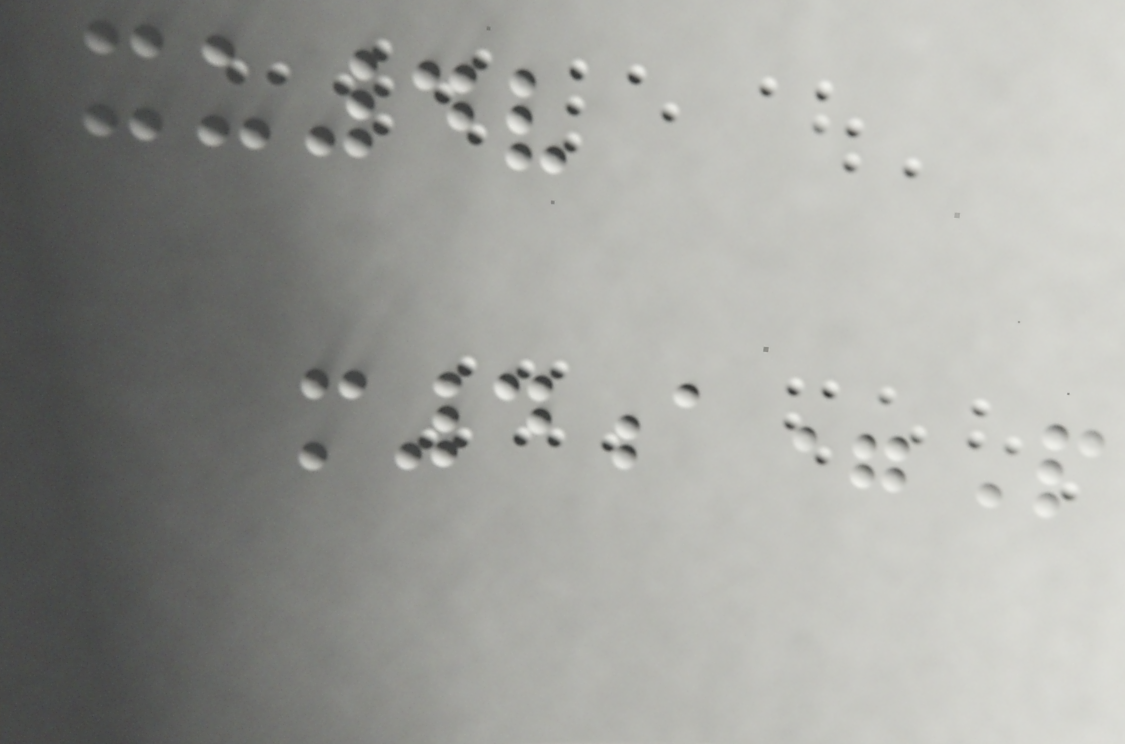xu4v
m4a=P
